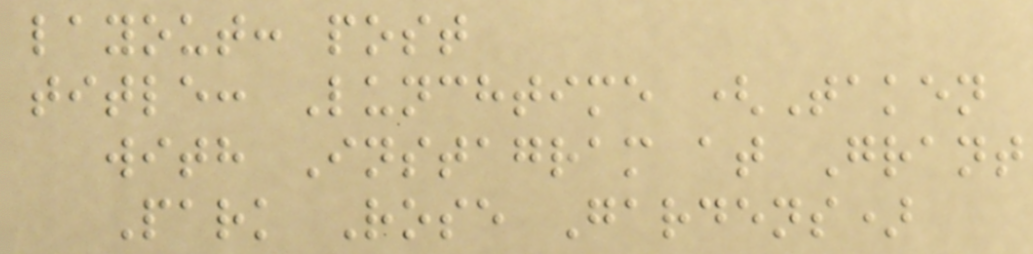layout: post
title: Lunchtime (Taken
with Instagram at Grant
Park Rose Gardens)
